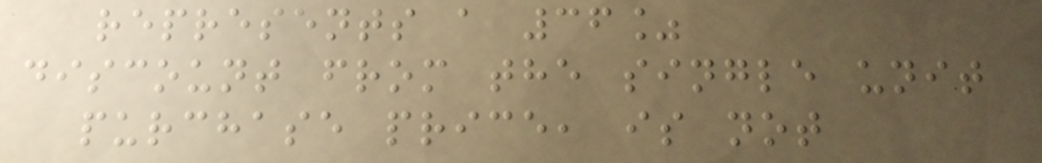represents a 36%
discount from the single unit
purchase price, is not
